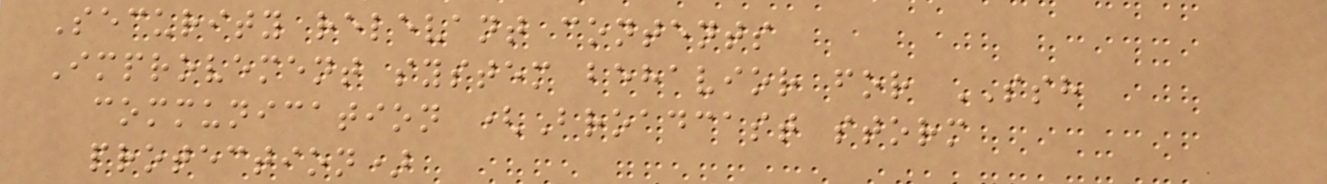Security relevant contents
Improvement system behavior for SSH
communication (Broadcast storm
protection)
